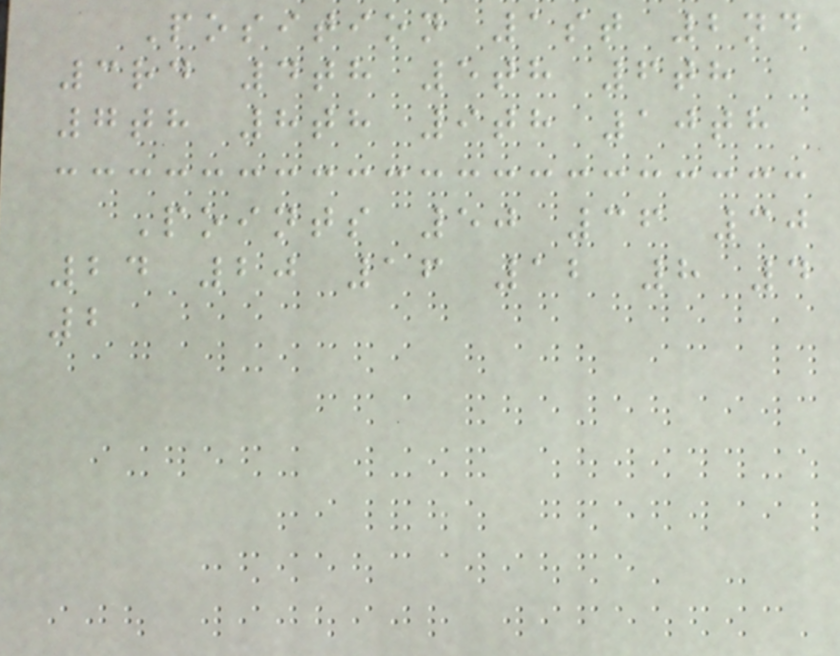Position 1st 2nd
3rd 4th 5th 6th
7th 8th 9th 10th
Points 50 36 30
24 20 16 12 8 4
2
